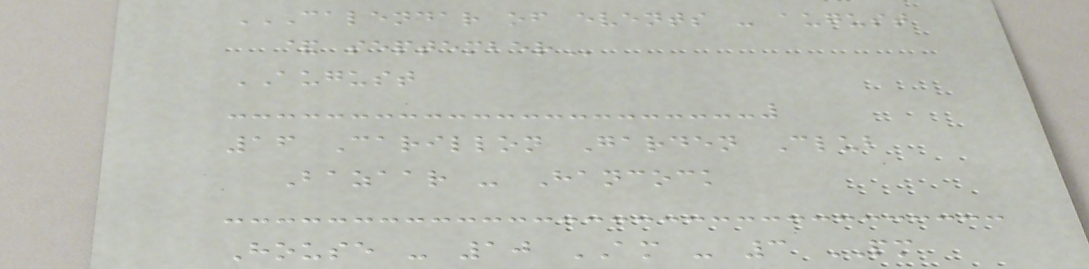CALENDAR OF EVENTS - AUGUST
& SEPTEMBER
AUGUST
16 Carillon Garden Club
Bazaar - Hancock
House - 10 AM - 3 PM
